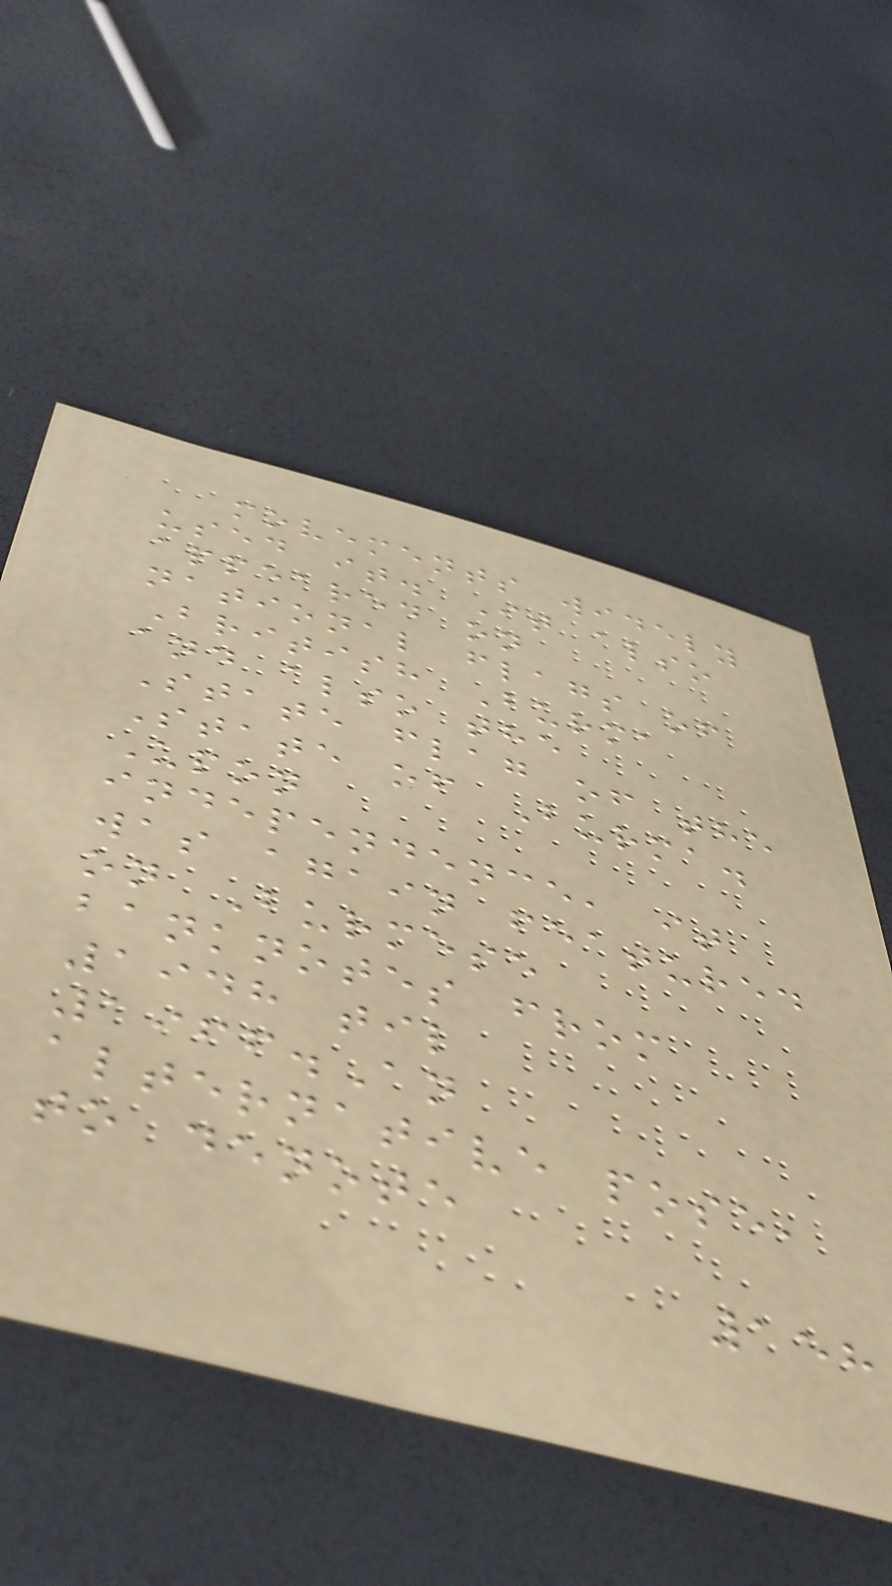movements widely
used it. It also
appeared on
national flags of
British Burma
and also the
State flag of the
State of Burma.
Upon
independence, it
was again featured
on Burmese
banknotes from
1948 til
1966.An
alternative pose,
to denote
158
